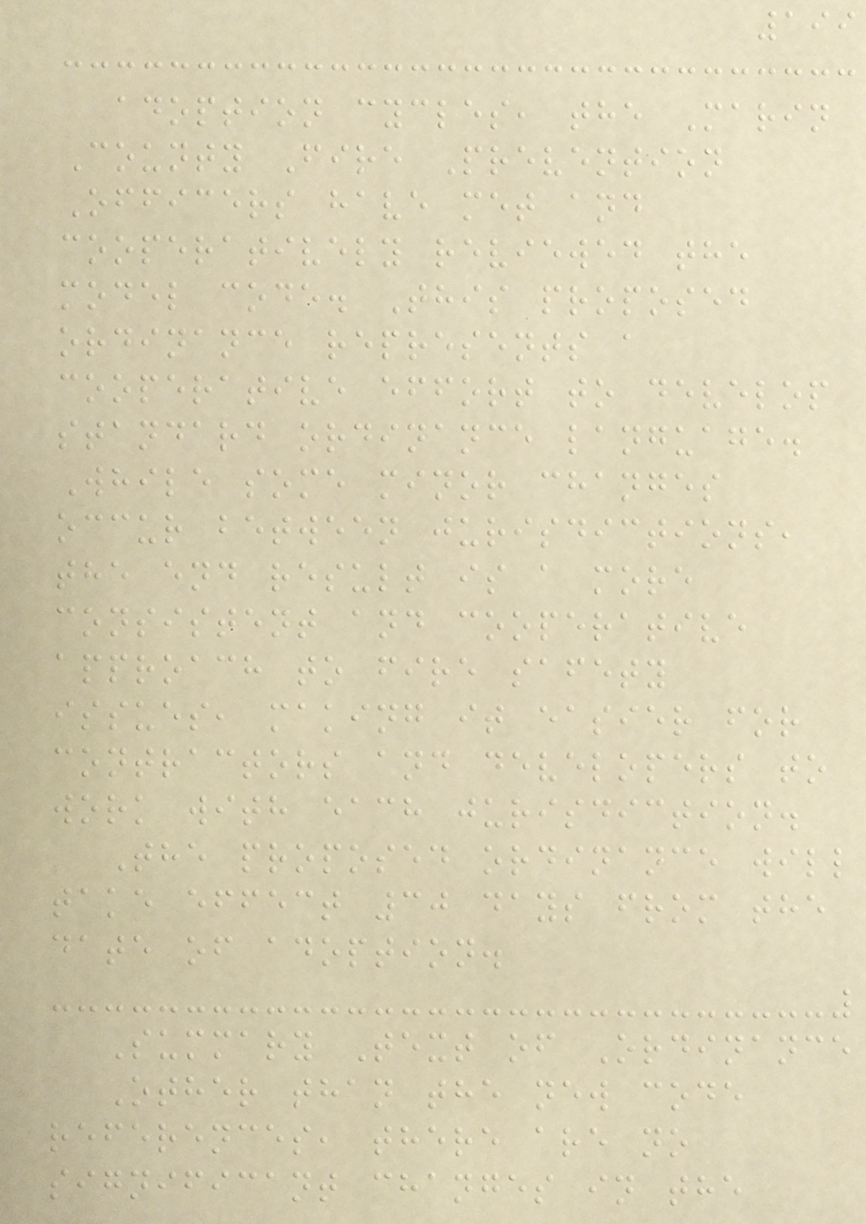199
adoption cycles, the Marin
County Fire Prevention
Officers have met and
cooperatively reviewed the
model code. This proposed
ordinance represents a
cooperative effort to develop
standard ordinance language.
While some minor changes
occur between jurisdictions,
the end result is a more
consistent and cooperative
approach to fire safety
issues, making it easier for
contractors and developers to
work with each jurisdiction.
The proposed ordinance will
take effect 30 days from the
date of adoption.
Summary Text of Ordinance
Other than the new code
references, there are no
significant changes in the
